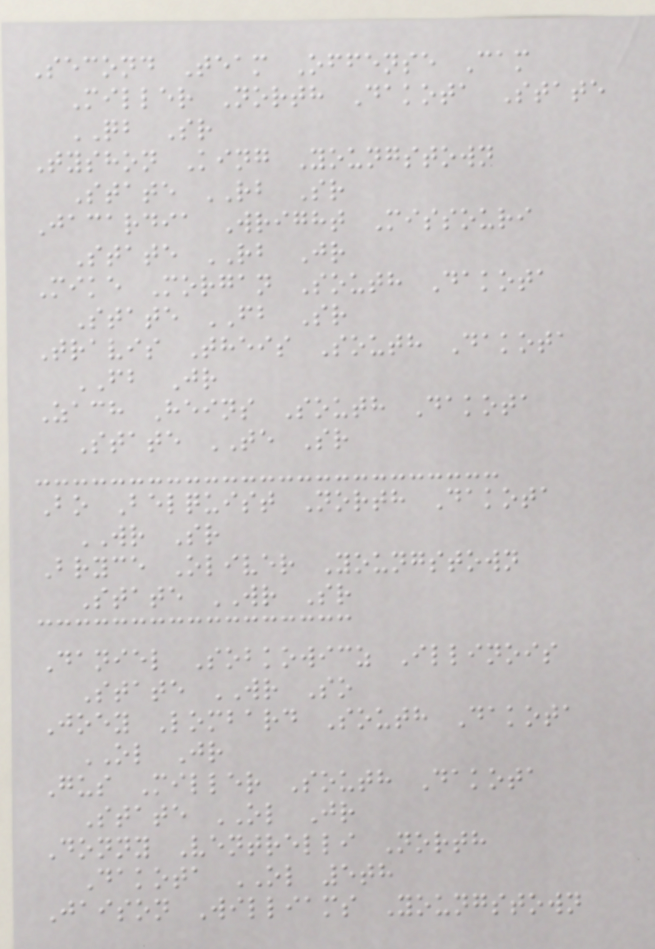Second Team Offense Cam
Miller North Dakota State
QB Sr
Tyshon King Youngstown
State RB Sr
Jacardia Wright Missouri
State RB Jr
Mike Morgan South Dakota
State FB Sr
Travis Theis South Dakota
FB Jr
Zach Heins South Dakota
State TE Sr
Bo Belquist North Dakota
WR Sr
Bryce Oliver Youngstown
State WR Sr
Daniel Sobkowicz Illinois
State WR So
Joey Lombard South Dakota
OL Jr
Gus Miller South Dakota
State OL Jr
Donny Ventrelli North
Dakota OL 5th
Jaison Williams Youngstown
